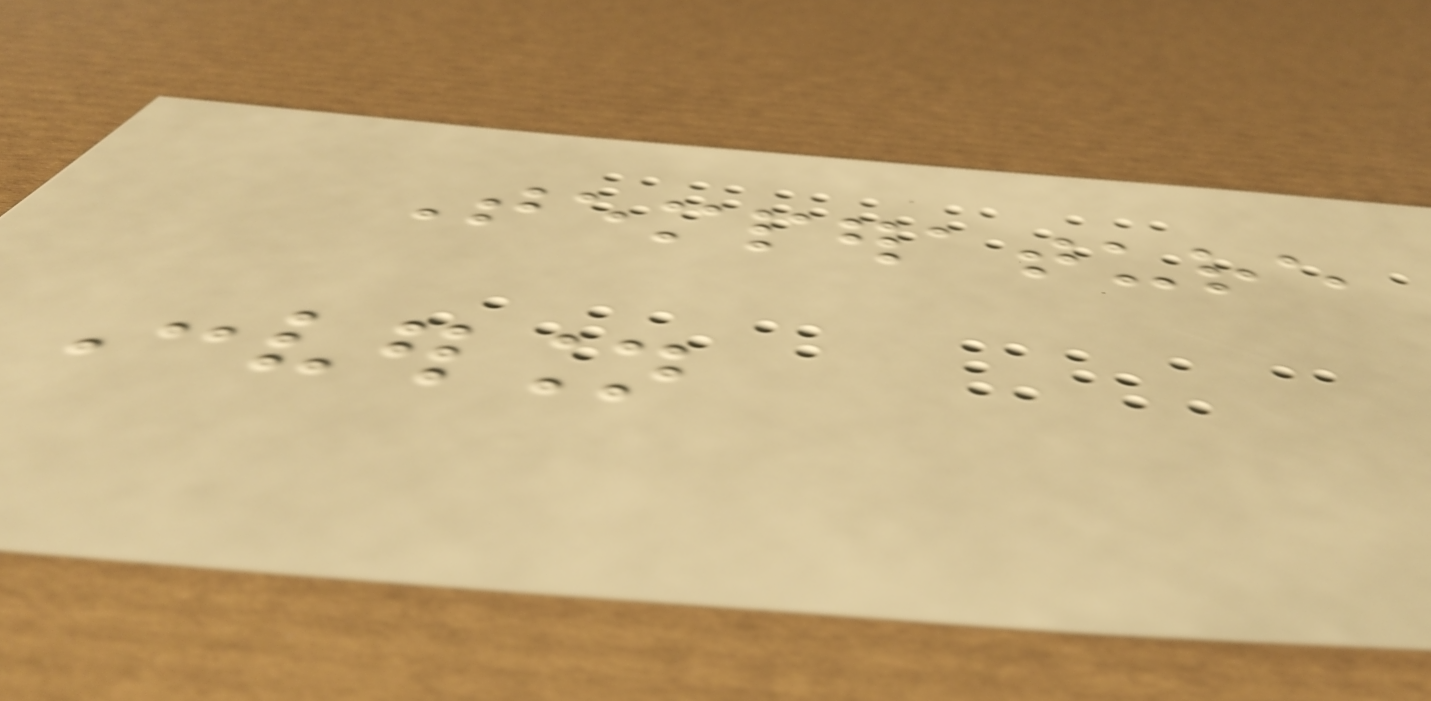Temperature
Conversion
